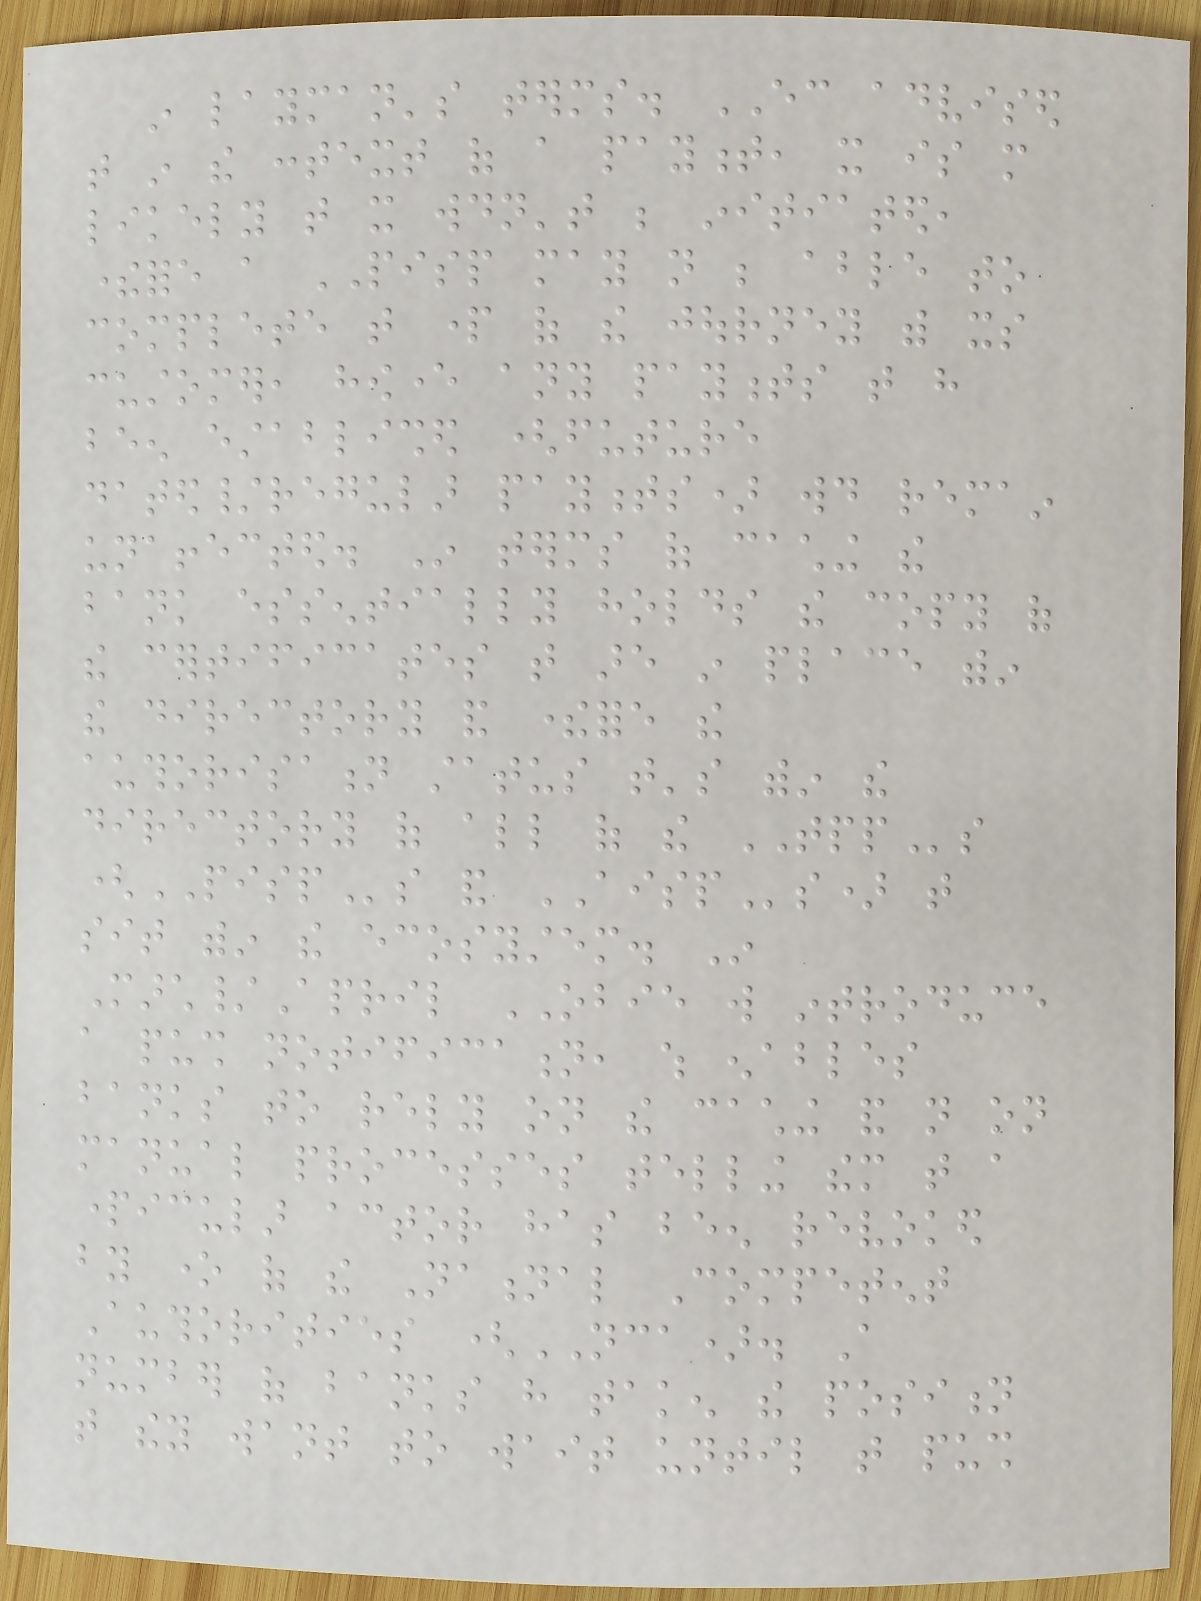in layman's terms. EC advised
that in the context of a payment, it is more
likely that it wouldn't be initiated,
therefore a PISP may not be able to
complete that part of the journey with its
customer, however any payments that have
been established (future
dated/regular payments) would remain
unaffected. In terms of caching the
bank essentially holds the copy of
the certificates that are in place within
the directory and therefore the
authorisation status that's within the
directory of all of the TPPs
(PISPs and AISPs) that
sit within the ecosystem. In
March/April OBIE will introduce
a push notification, which enables
banks to rely on the caching and not on
manual processes telling them that a
particular actor has been revoked
by one of the National Competent
Authorities (NCA). A
number of banks have taken the position
that they want to wait until that push
